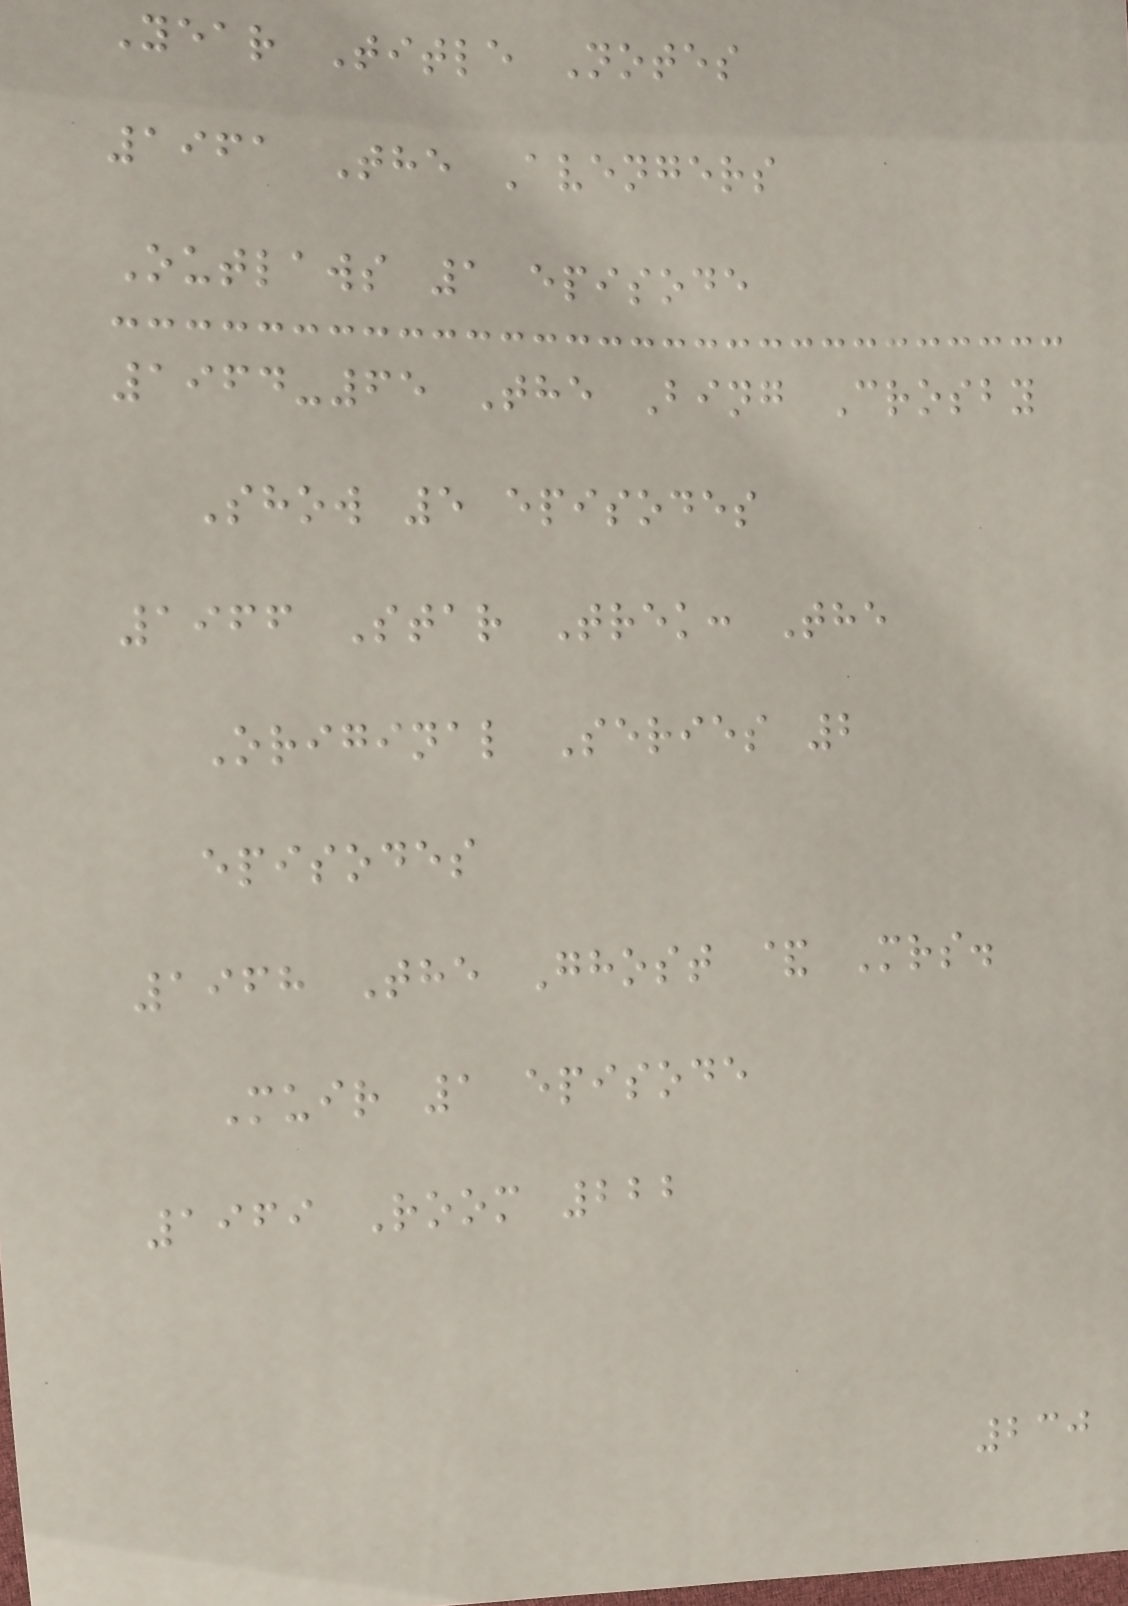Year Title Notes
1961 The Avengers
Outlaws 1 episode
1964-65 The Bing Crosby
Show 5 episodes
1966 Star Trek: The
Original Series 2
episodes
1968 The Ghost & Mrs.
Muir 1 episode
1969 Room 222
230
